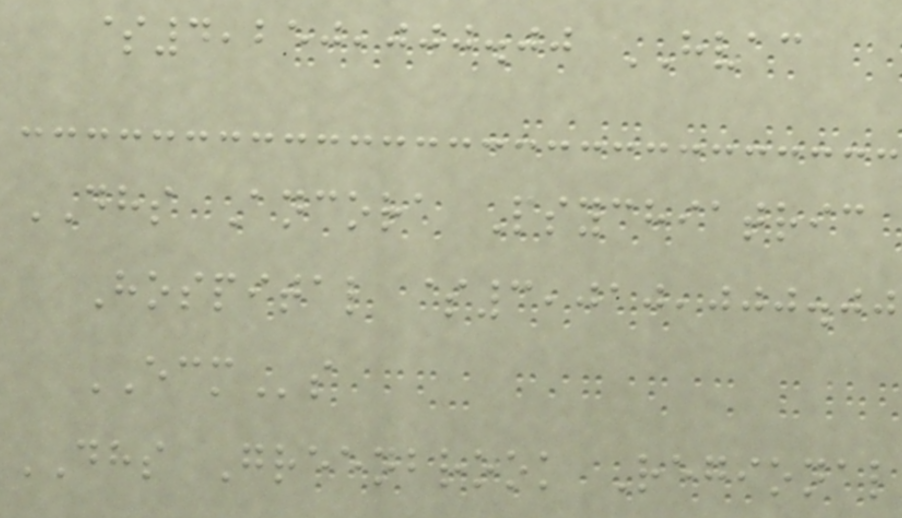$4,250,000.00 HVAC
DHS Ancora Psychiatric
Hospital $3,010,000.00
ECMs
DHS Greenbrook Regional
